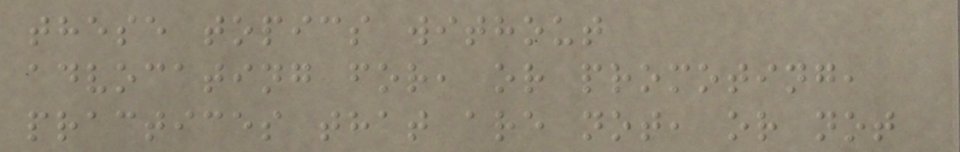these topics without
advocating for, or promoting,
practices that are not, or not
